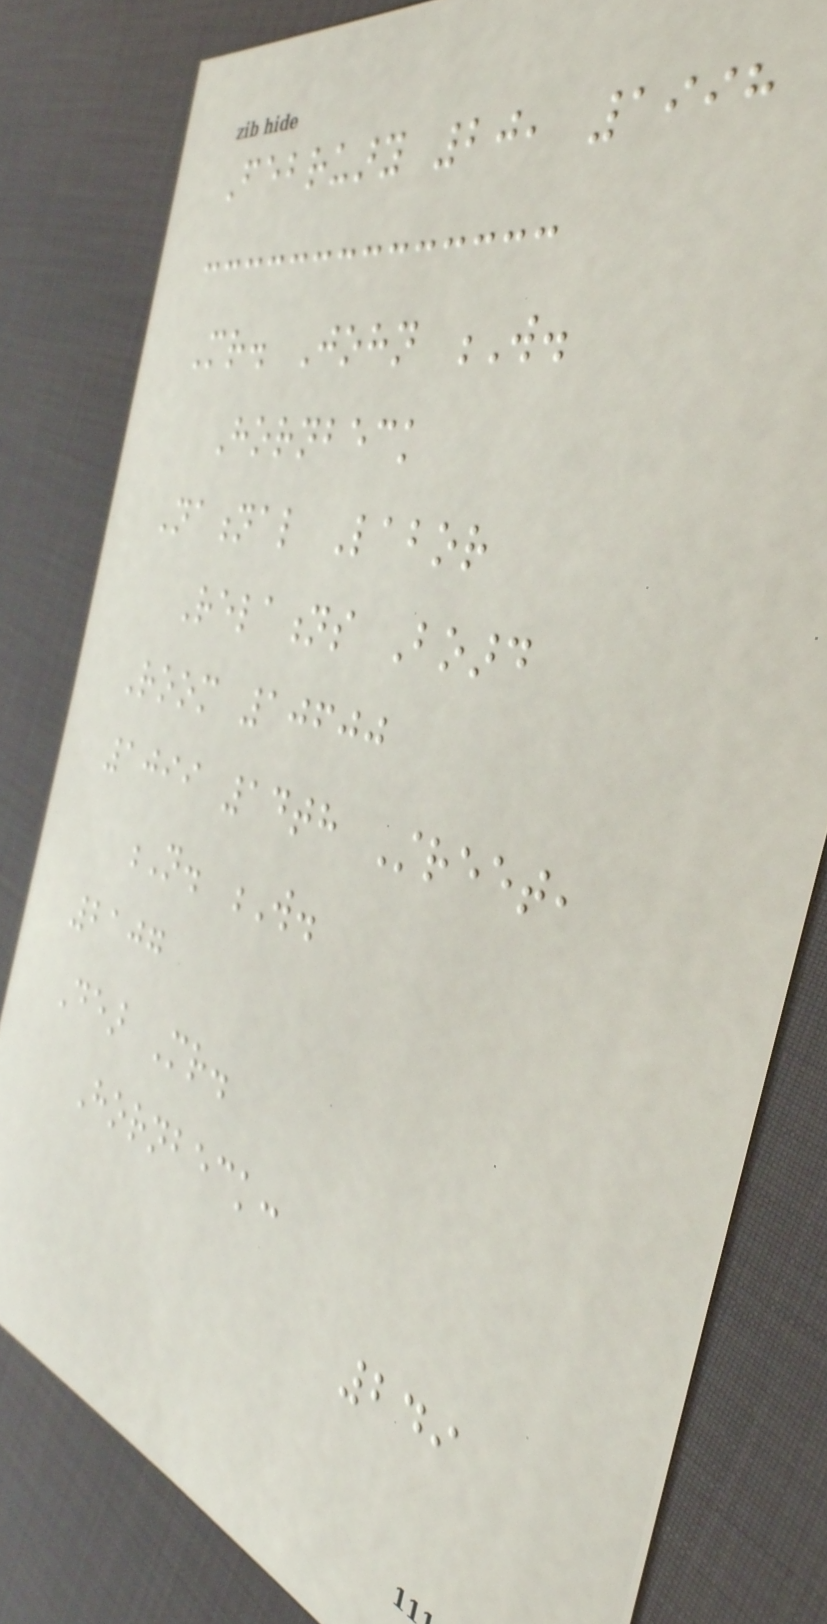February 20, 1998
Mr. John W.
Hornbeck
National Labor
Relations Board
Room 10600
1099 14th Street,
N. W.
2107
Dear Mr.
Hornbeck:
249
